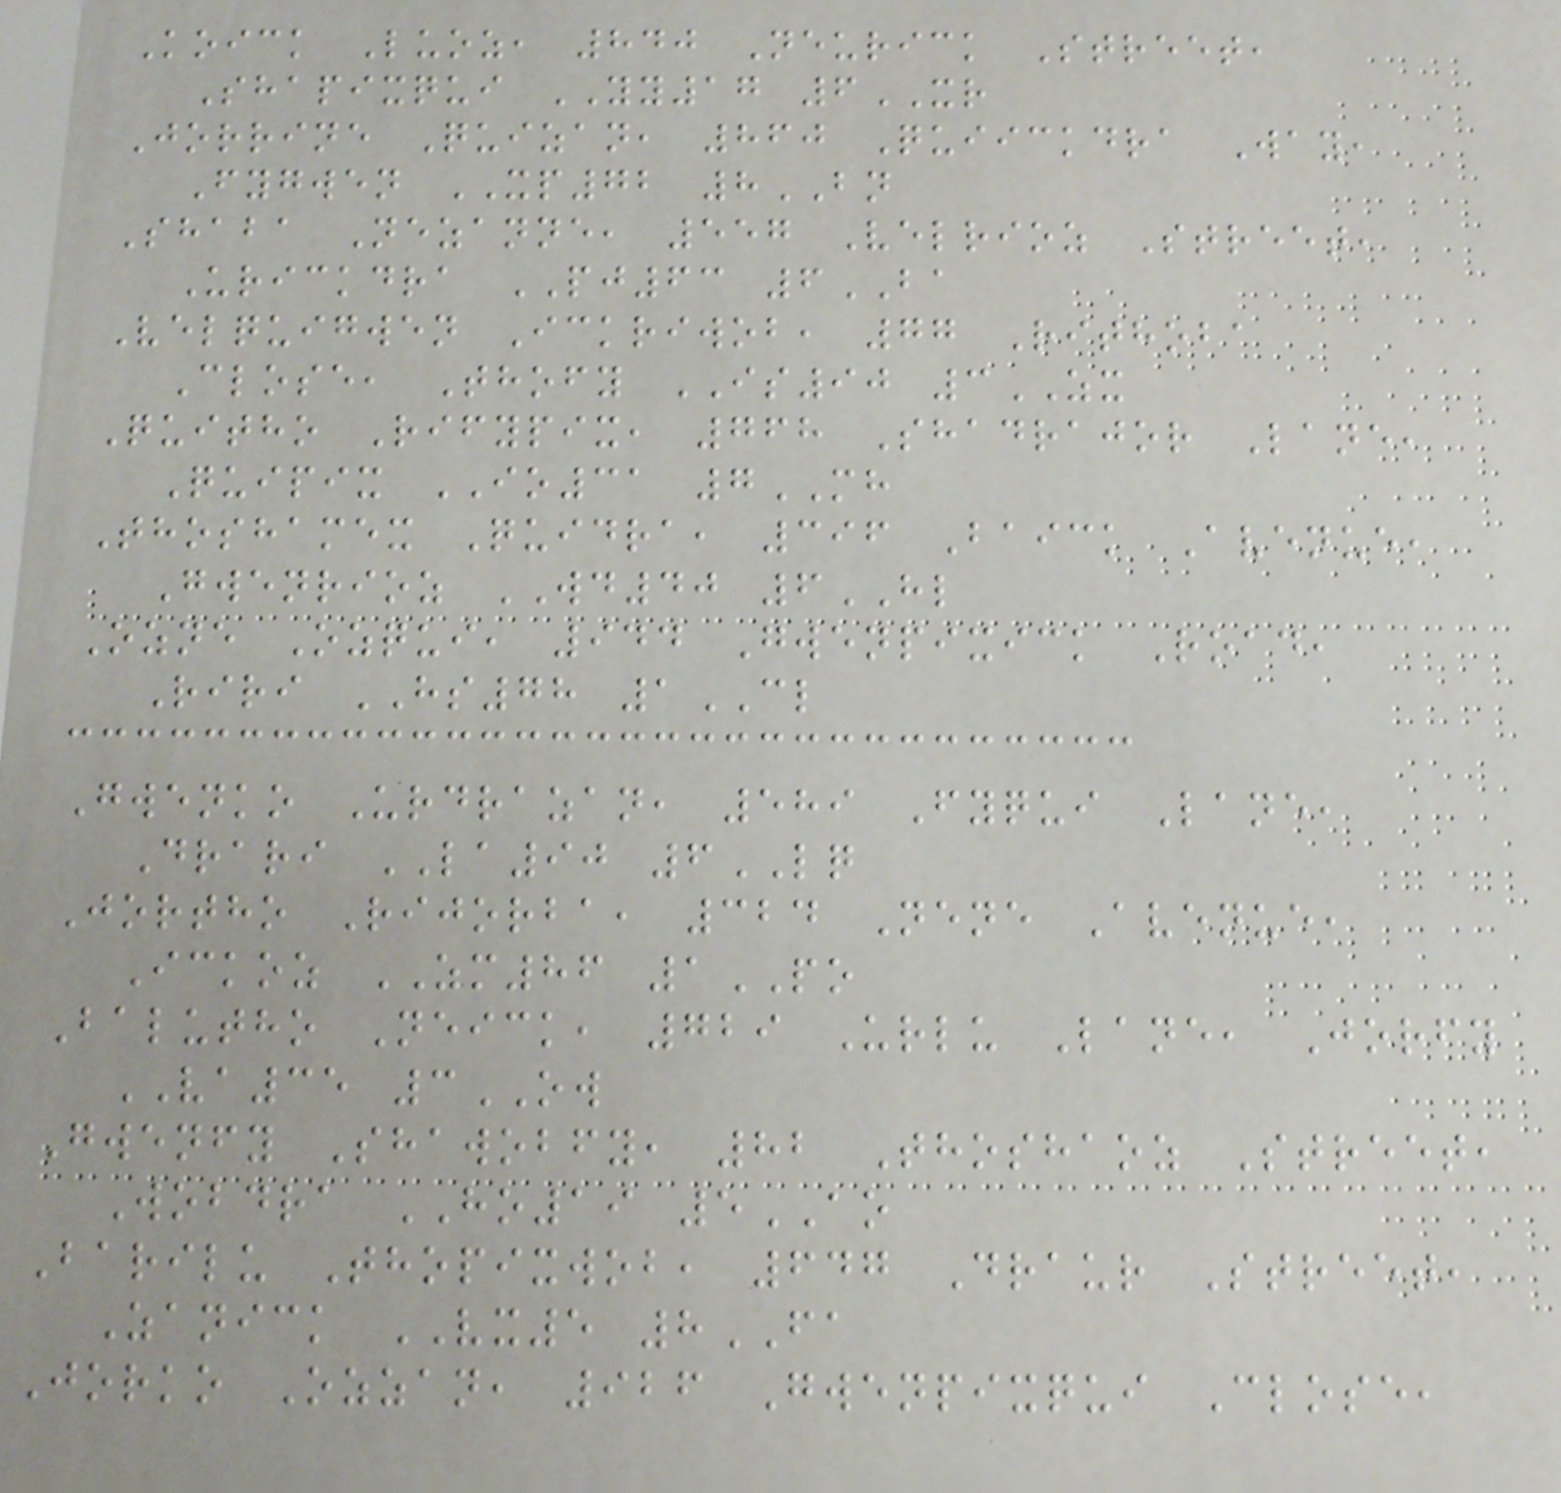Koick Luoz, 840 Neurick Street,
Shapixqui YY17 6XR
Jorrine Quizan, 860 Quiickdra Way,
Fygwen XP72 8BN
Shaba Nezanne, 557 Velrioz Street,
Urickdra PJ63 6BA
Velquigwen Ickriwob, 77 Rithoba
Close, Thofy IS90 3ZX
Quitho Rifypix, 768 Shadrajor Lane,
Quipix IO31 7MH
Thoshamex Quidra, 396 Baick Avenue,
Gwenrioz WD40 6HL
Ozne Ozqui, 944 Gwenpixick Road,
Riri HS78 1CL
Gwenko Urdrazan, 589 Fyqui Lane,
Drari LA90 6LQ
Jortho Rijorba, 324 Nene Avenue,
Ickoz ZM86 1PO
Balutho Neick, 729 Urlu Lane, Jorfy
VA35 3OW
Gwenfy Shawobfy, 82 Thoshaoz Street,
Wobdra HO19 5AO
Barilu Thopixwob, 647 Draur Street,
Zanick VX5 8FA
Jorko Ozzan, 926 Gwenpixqui Close,
